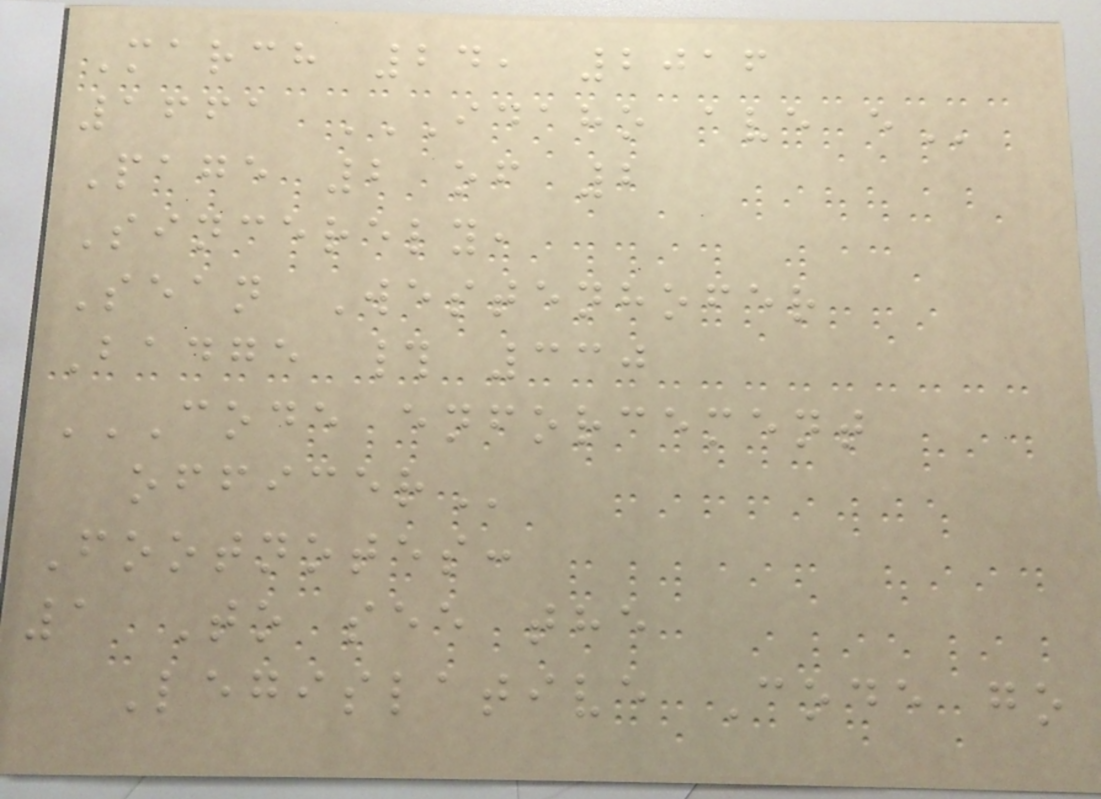March 24, 2016
1661 IDAHO AVE E
Page 2 of 2
Sincerely,
Sean Westenhofer
Badge # 330
CODE ENFORCEMENT
OFFICER
Footnotes:
1 To see the
Legislative Code go
